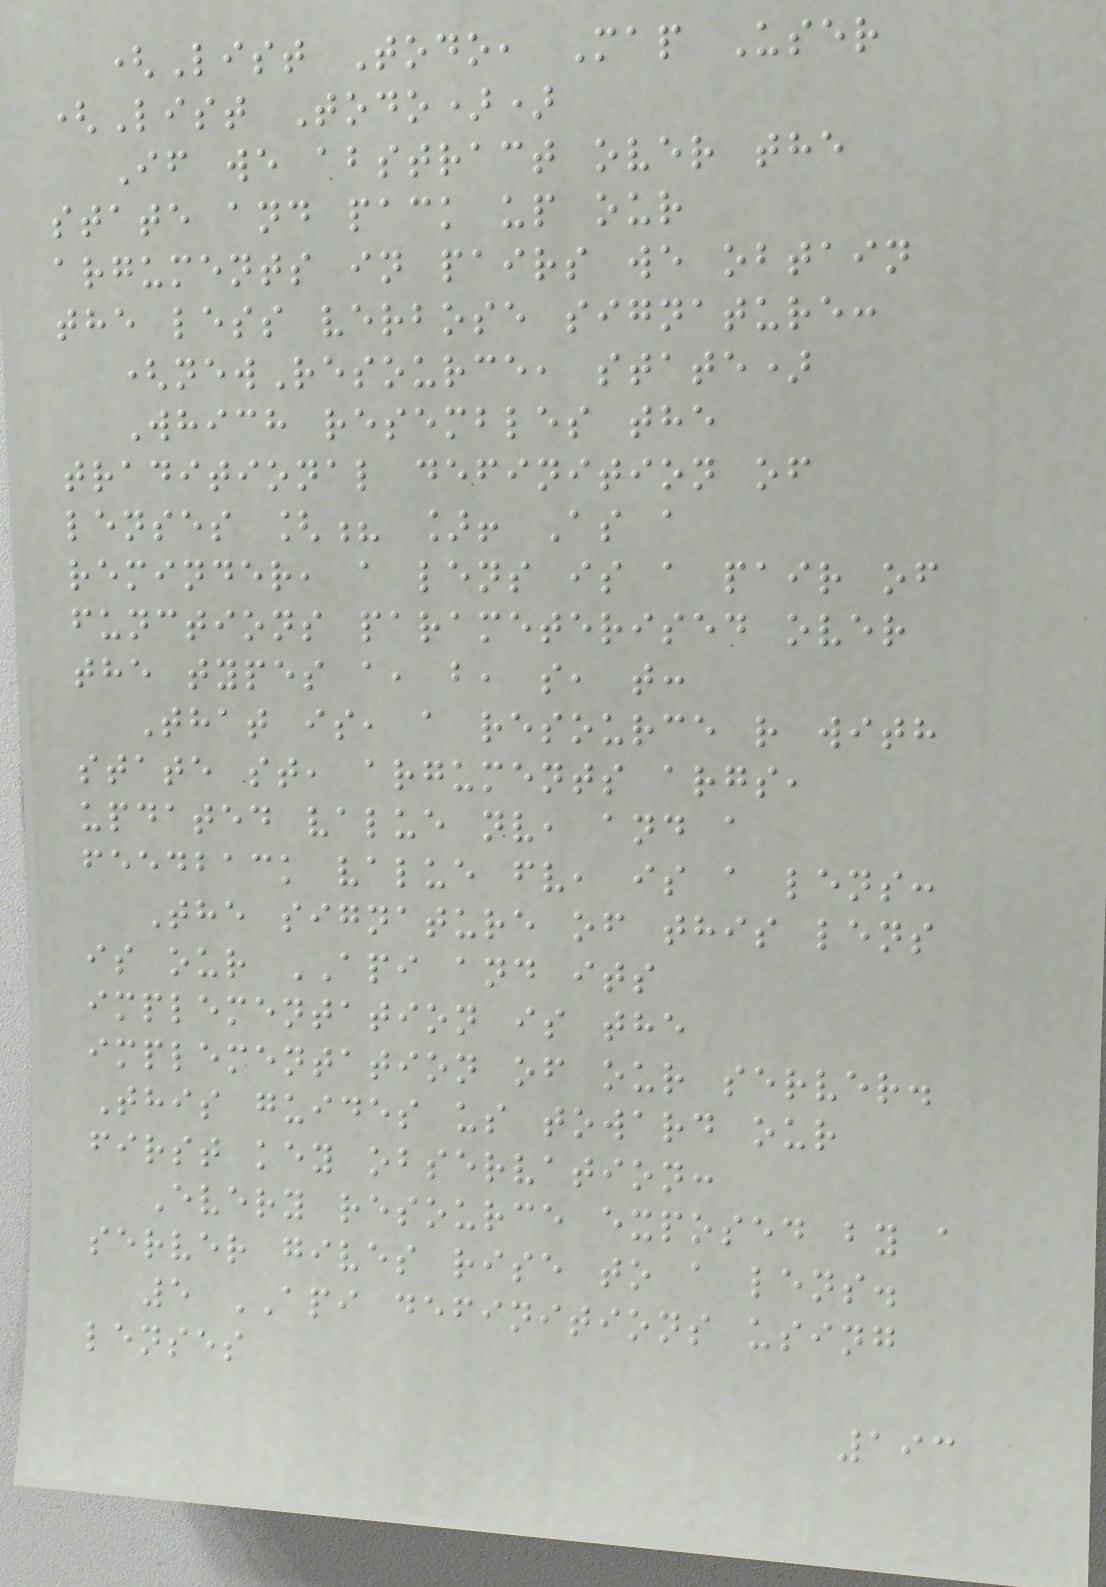(List Todo, Map User
(List Todo))
If we abstract over the
state and pack up our
arguments in pairs we obtain
the less verbose signature:
(newResource, state)
Which resembles the
traditional definition of
lenses [? ]! As a
reminder, a lens is a pair of
functions parameterised over
the types a, b, s, t:
That is, a resource r with
state st, arguments args,
updated value nv, and a
feedback value fv, is a lens:
The signature of this lens
is our API and its
implementation is the
implementation of our server.
This guides us toward our
first key observation:
Every resource exposed by a
server gives rise to a lens.
5 API definitions using
lenses
193
